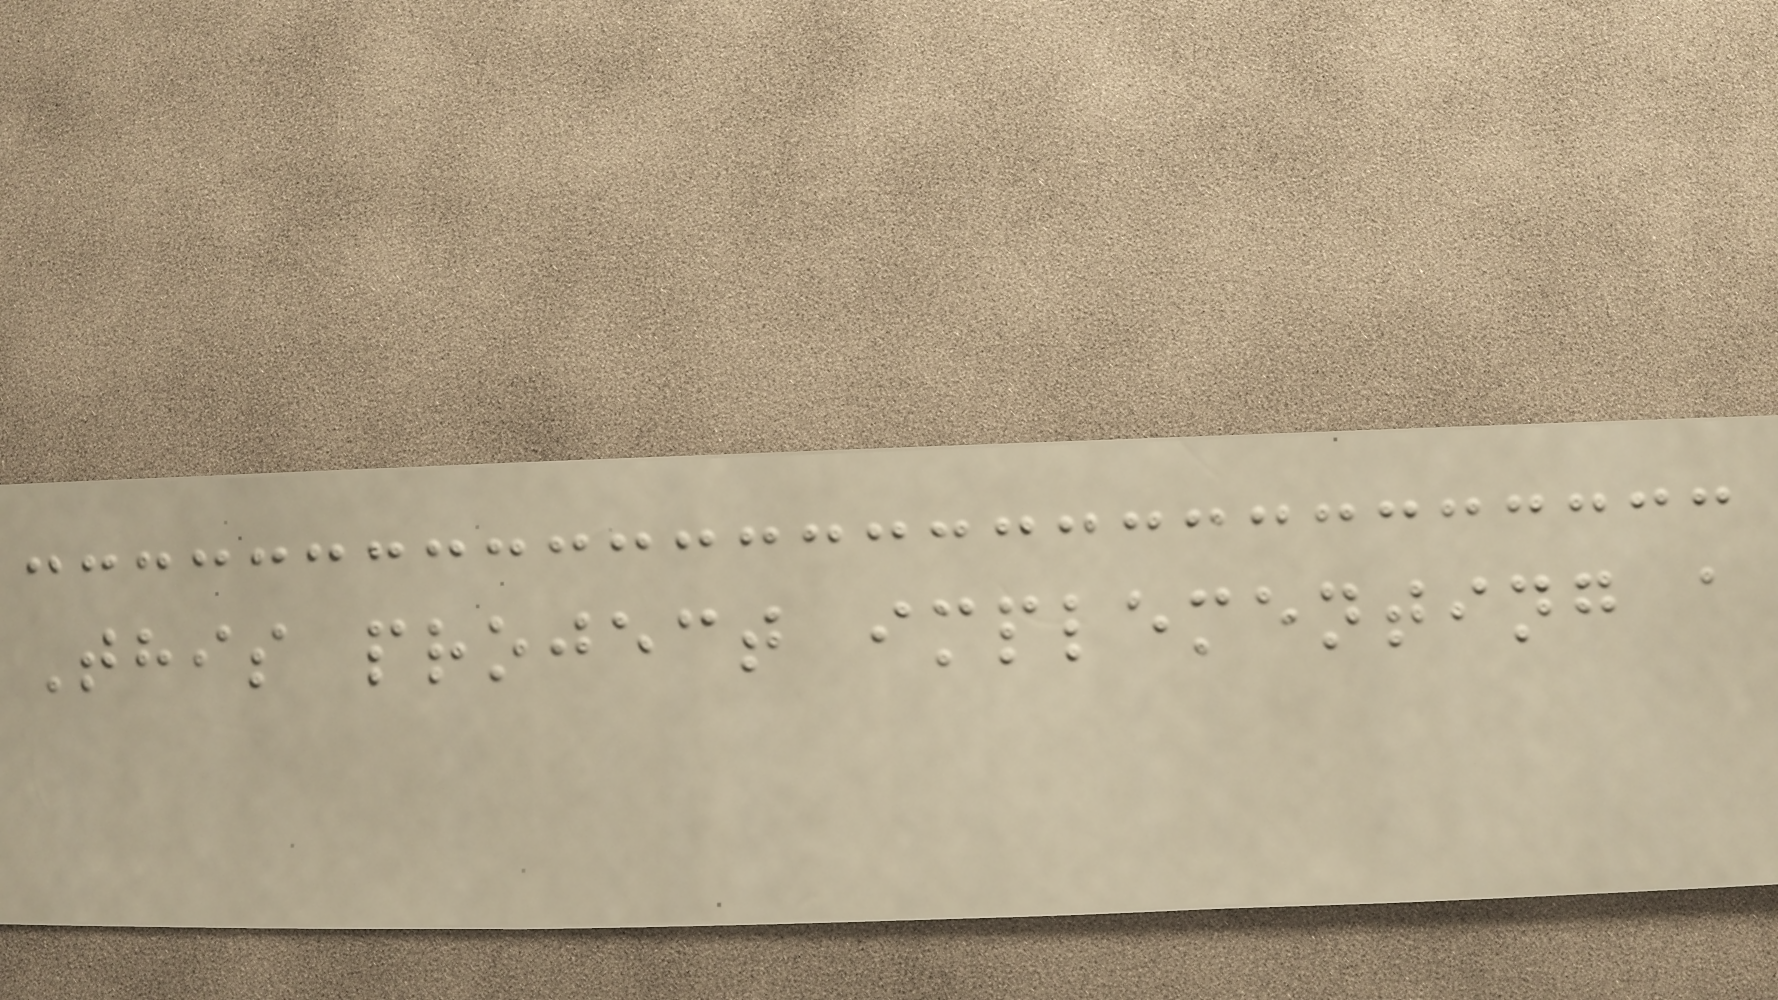This project implementing a
